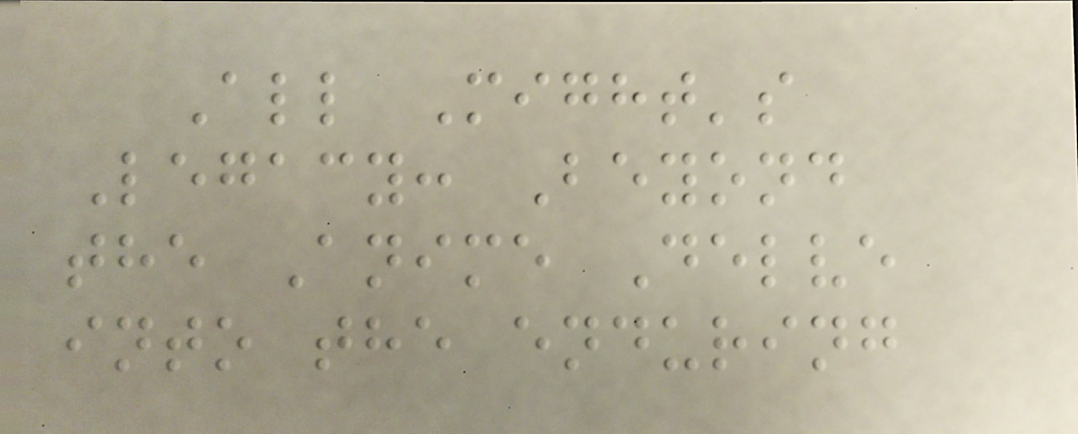All Might's
Legacy: Beyond
the Anime Delve
into the enduring
